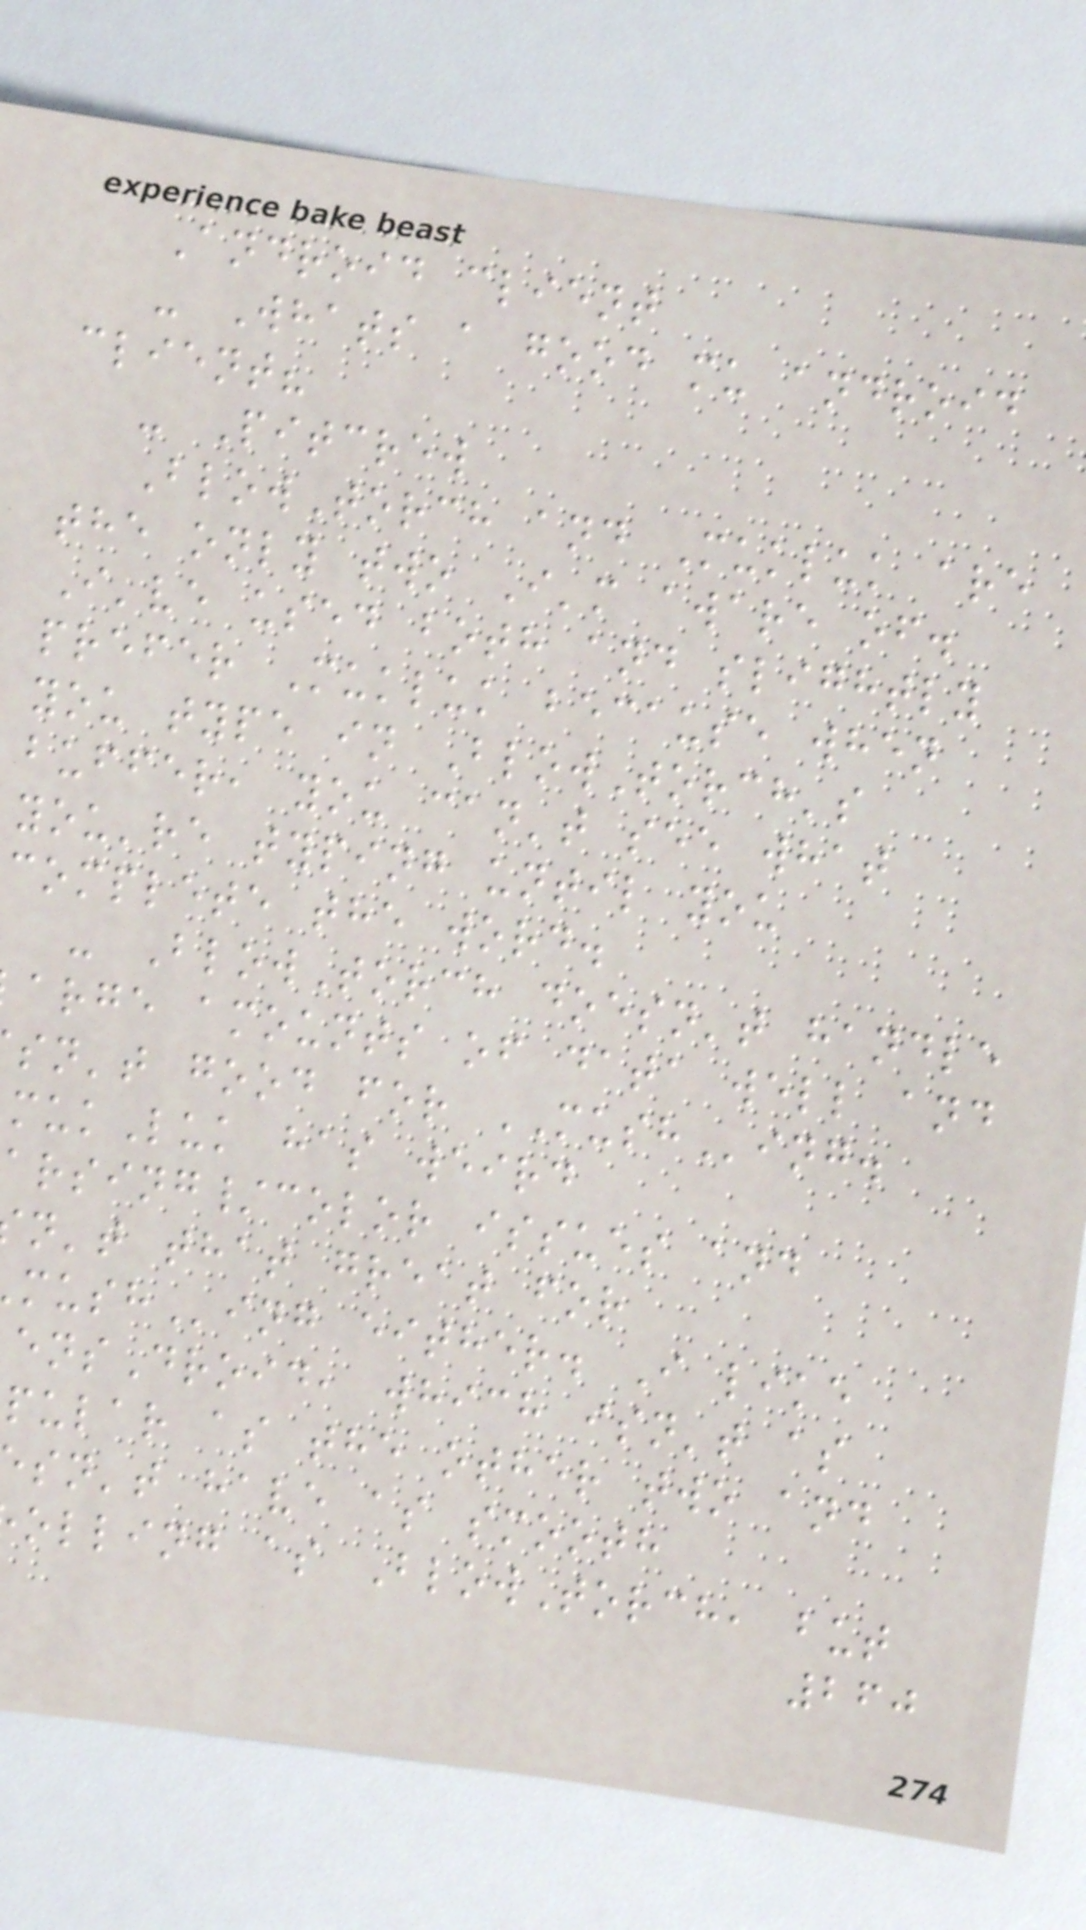Android client
- Whats a good mu android
client?
- Pitcrew
BlowTorch and Mukluk are
the only two I'm aware of.
I've used both and slightly
prefer Mukluk because when
you type in BlowTorch's
buffer, you can't see what
you're typing until you
complete the word.
- BlowTorch doesn't handle
arge amounts of data well and
sn't good for MUSHing.
ukLuk has weird
arsing/color issues and
n't that great for
ing either. I like
ensDroid, which isn't as
pular as the other two and
sn't have as smooth
olling as BlowTorch, but
260
